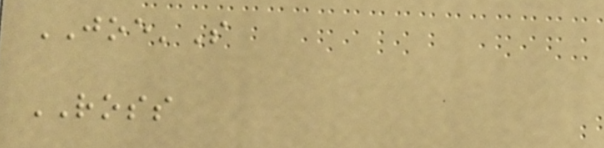JOE'S
ROSS
